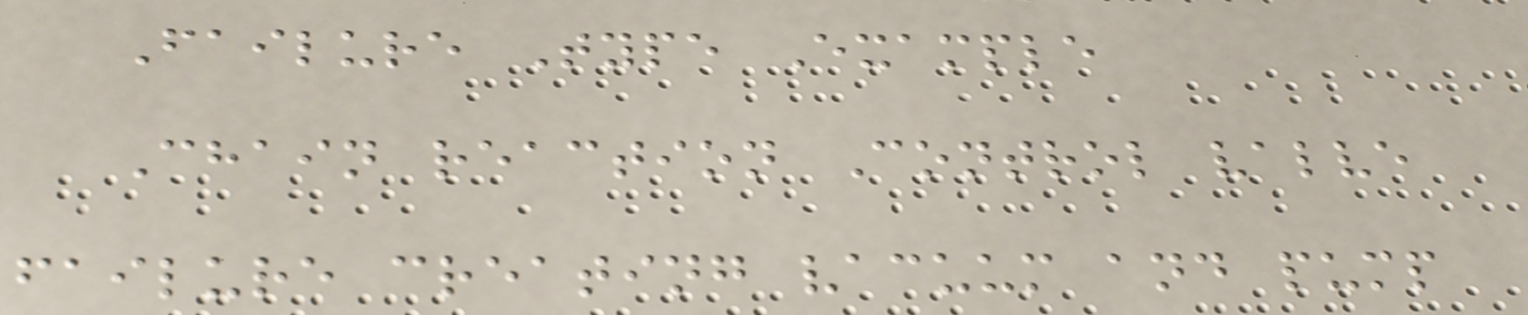Failure Type Example
Chain reaction Control valve
failure creating vacuum and pump
